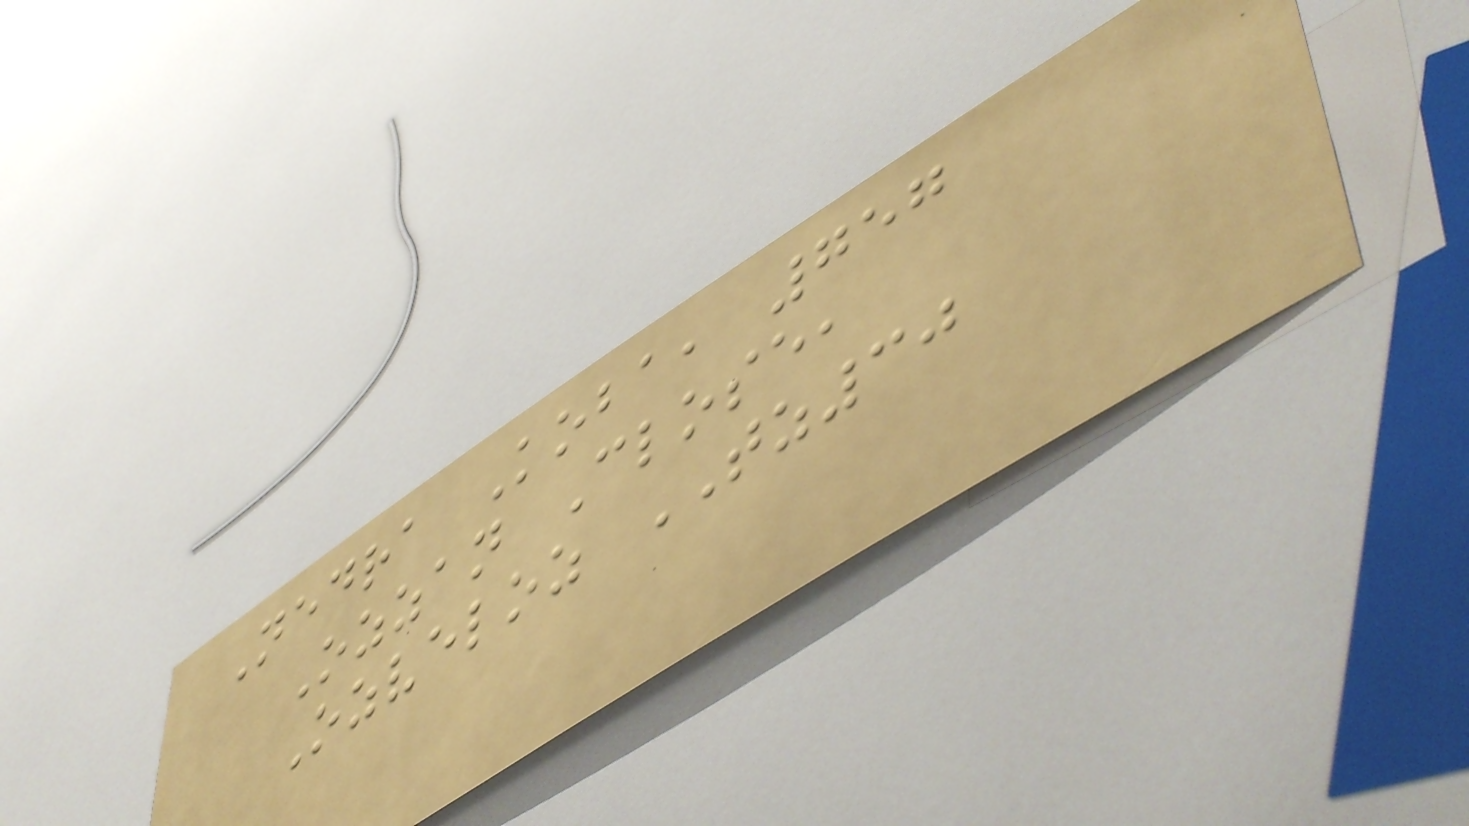Nedra Koba, 757
Ozzan Close,
Ozveloz TZ30
